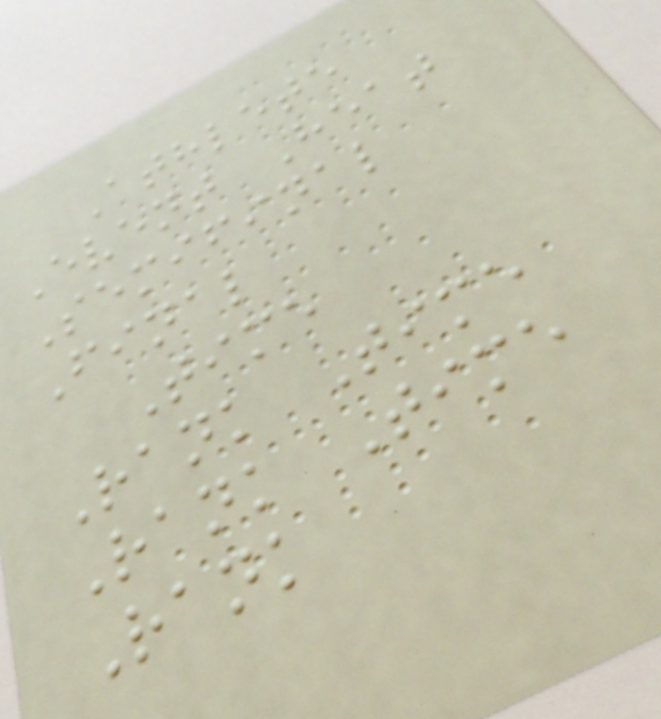Athlete
Event Heat
Semifinal
Final
Time
Rank Time
Rank Time
Rank
